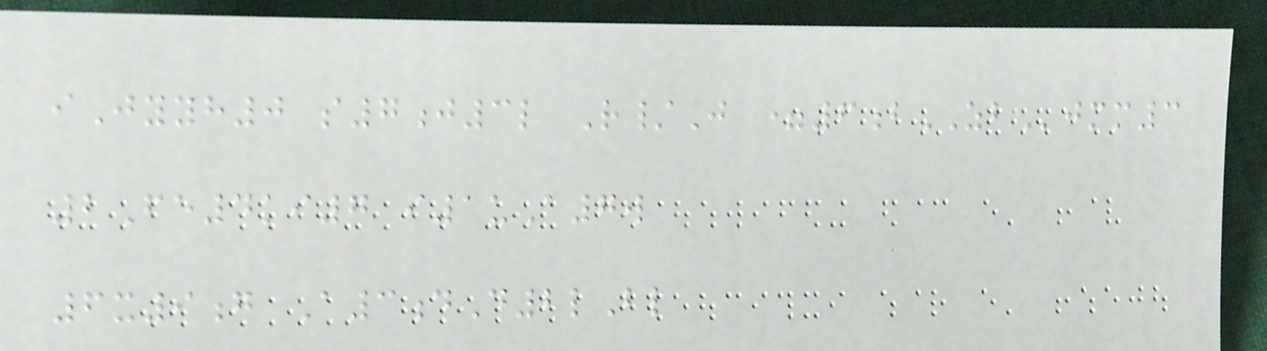iJyyh0 s7j3l R/J =6bZBjmm3
2Fe4ki7 i1uA7w
6x9g A3dD2lBl
